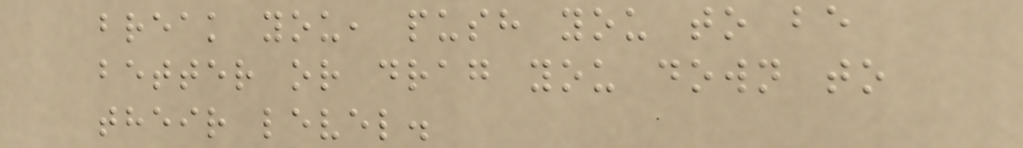break you, push you to be
better or drag you down to
their level.
